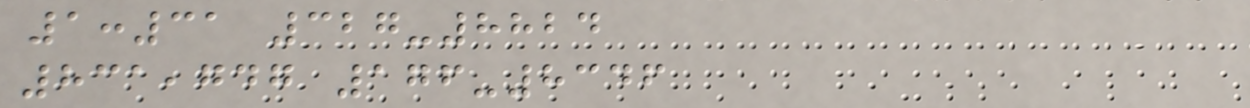1:31 327-8824
831,747 176-8346
